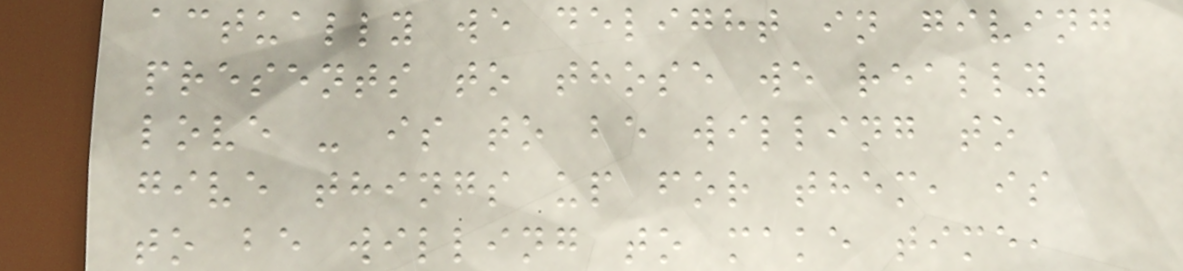actually we delight in giving
presents to those we really
love - is to be willing to
give things up for them, is
to be willing to make time,
